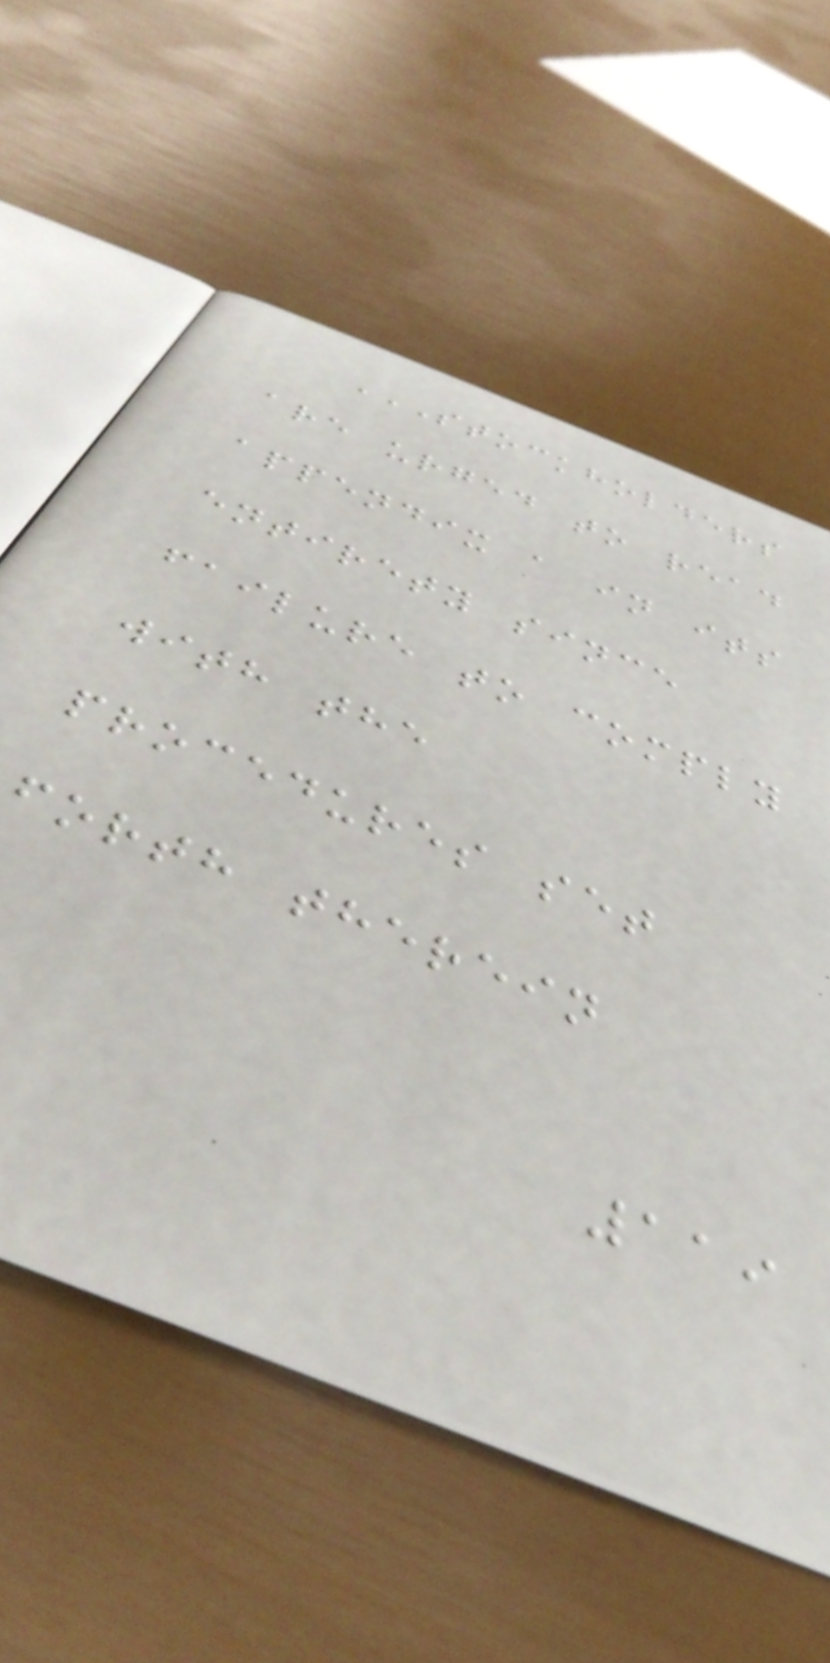STOCKHOLDERS
ARE URGED TO READ
APPENDIX A IN ITS
ENTIRETY SINCE
FAILURE TO COMPLY
WITH THE
PROCEDURES SET
FORTH THEREIN
119
